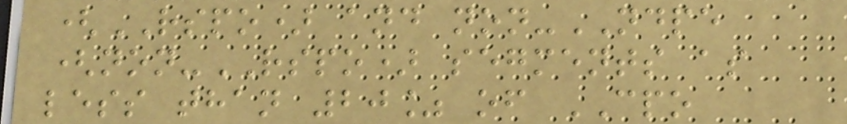(RSPO) and non-NDPE
(non-RSPO) segments as
less than 20% of CPO
